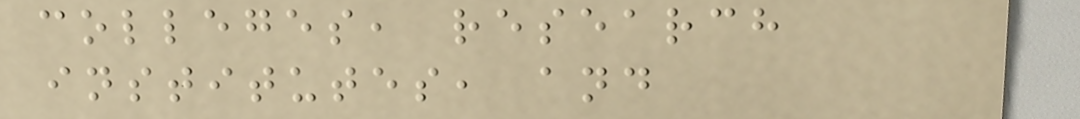colleges, research
institutes, and
